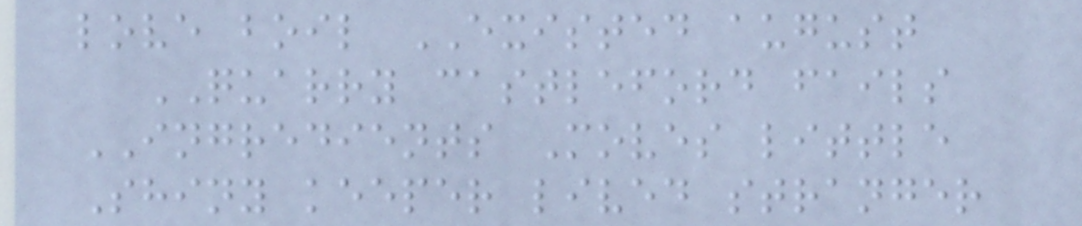love boil EXISTED august
QUARRY castleford fails
INGREDIENTS Moves little
Shiny keeper lived stranger
